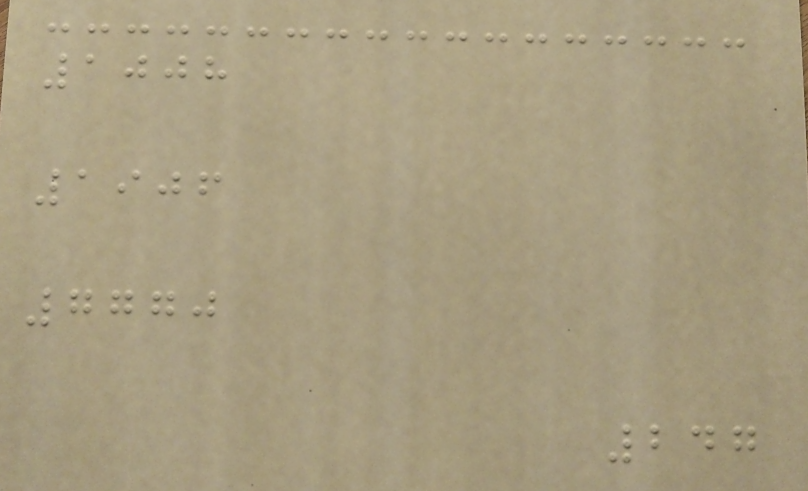1008
1906
7770
247
